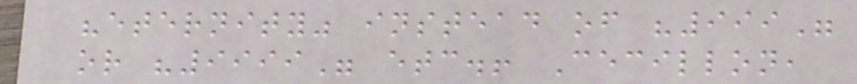"eternity" instead of "999"
or "9999" etc.! Cecillon,
